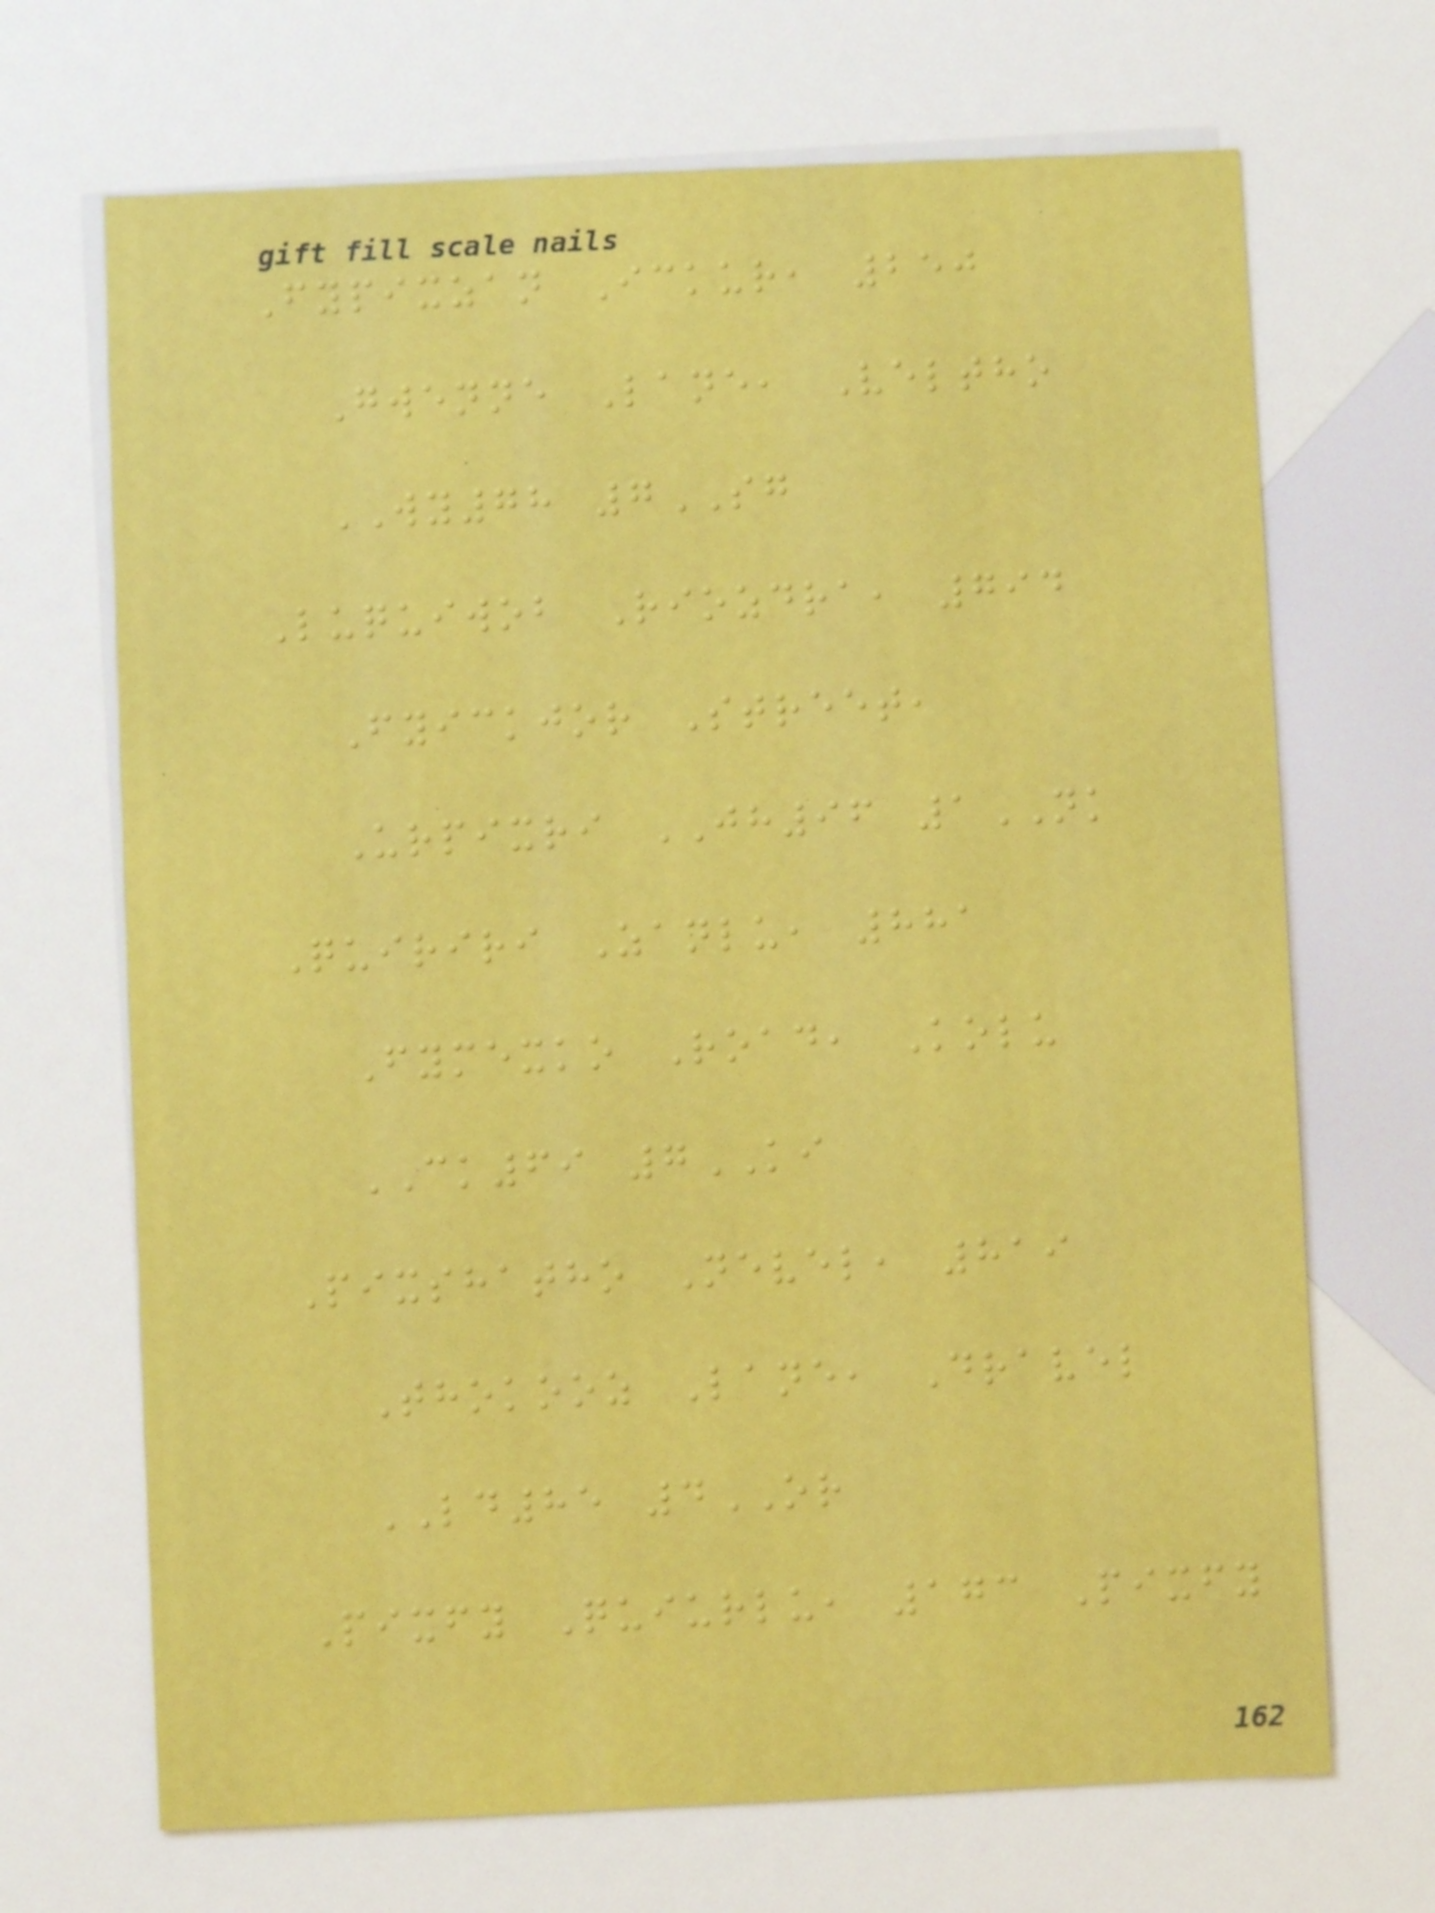Fypixzan Ickur, 250
Gwenne Lane, Veltho
WY78 7SG
Luquiwob Riozdra, 794
Fyickjor Street,
Urpixri JH96 1NK
Quiriri Zanlu, 881
Fymexko Road, Kolu
CK69 7KI
Pixshatho Nevel, 819
Thokooz Lane, Dravel
LD85 4OR
Pixfy Quiurlu, 173 Pixfy
